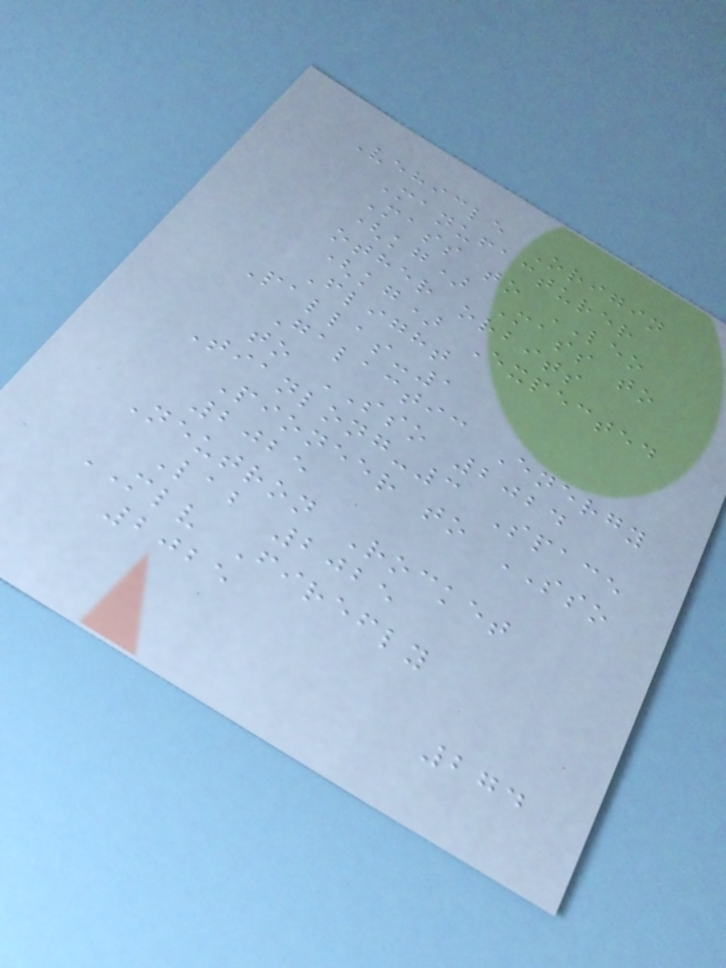Vehicle Origin
Manufacturer
Mass to LEO
(kg) Mass to
other orbits
(kg) Expected
Flight
Pallas-1
Galactic Energy
to SSO 2024
Tianlong-3 Space
Pioneer to SSO
2025
Neutron Rocket
Lab 2025
MLV Firefly
2025
274
